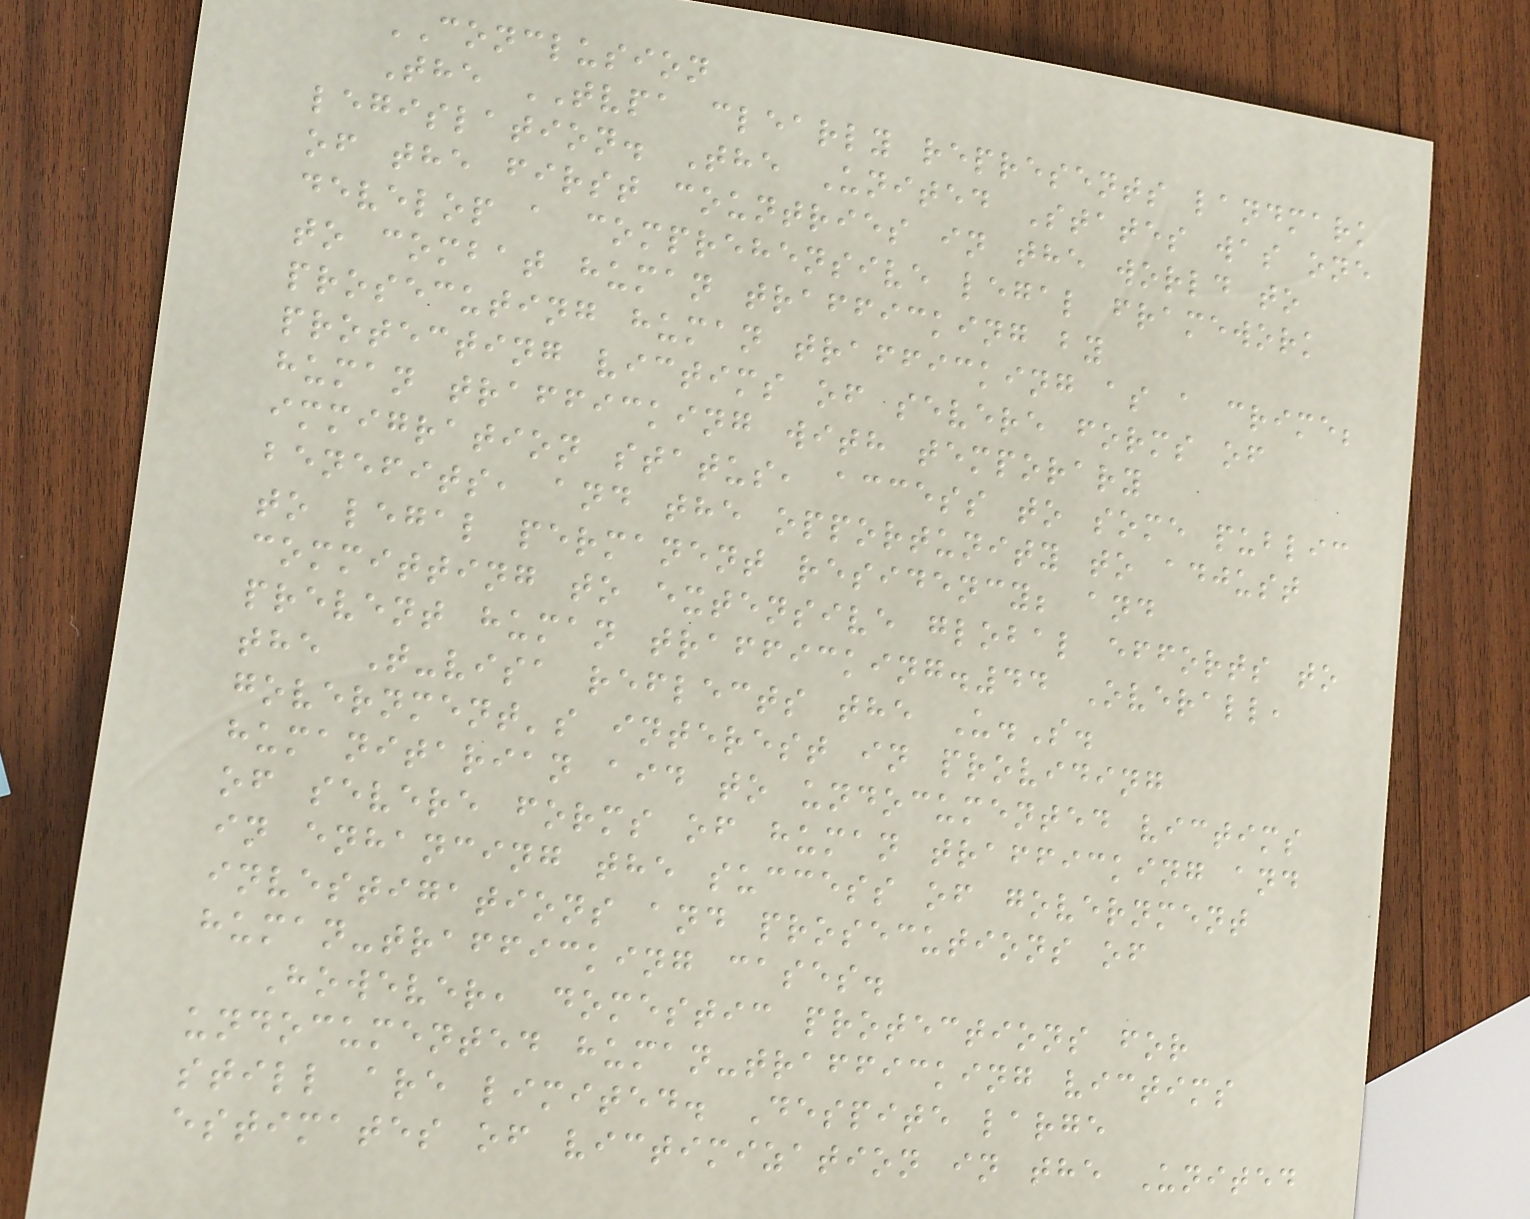CONCLUSION
The TVPA clearly represents landmark
legislation. The United States was one
of the first countries in the world to
develop a comprehensive legal framework
to combat human trafficking by
prosecuting human trafficking as a crime;
protecting victims of severe forms of
human trafficking with temporary
immigration status, access to some public
benefits, and the opportunity to adjust
to legal permanent residency; and
committing to extensive global efforts to
prevent human trafficking.44 Overall,
the T-visa reflects the U.S.
government's interest in providing
humanitarian aid to undocumented victims
of severe forms of human trafficking and
in enhancing the success of government
investigations and prosecutions of
human-trafficking cases.
However, domestic protections for
undocumented human-trafficking victims
still are limited. Despite large
estimates of victimization in the United
